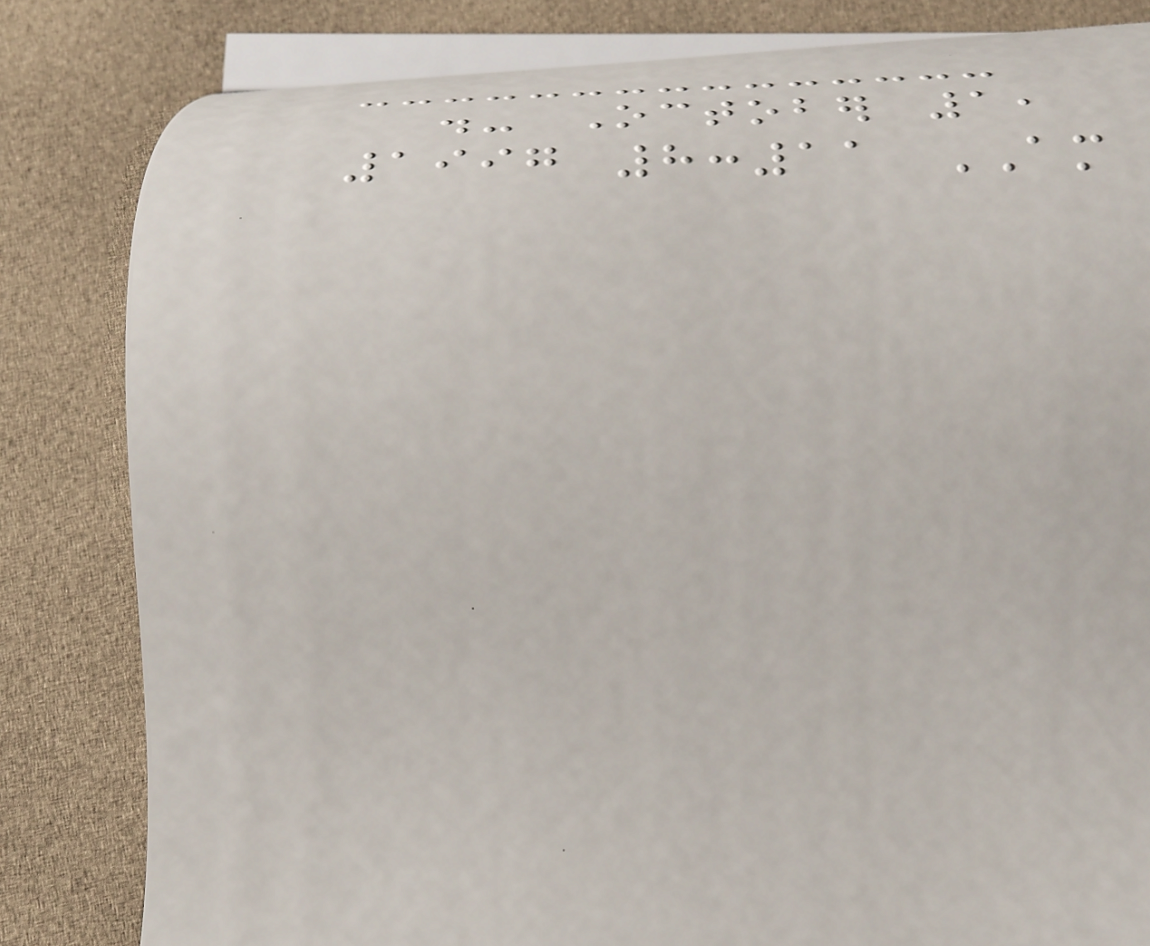.- October 1,
1997 8:11 AM
